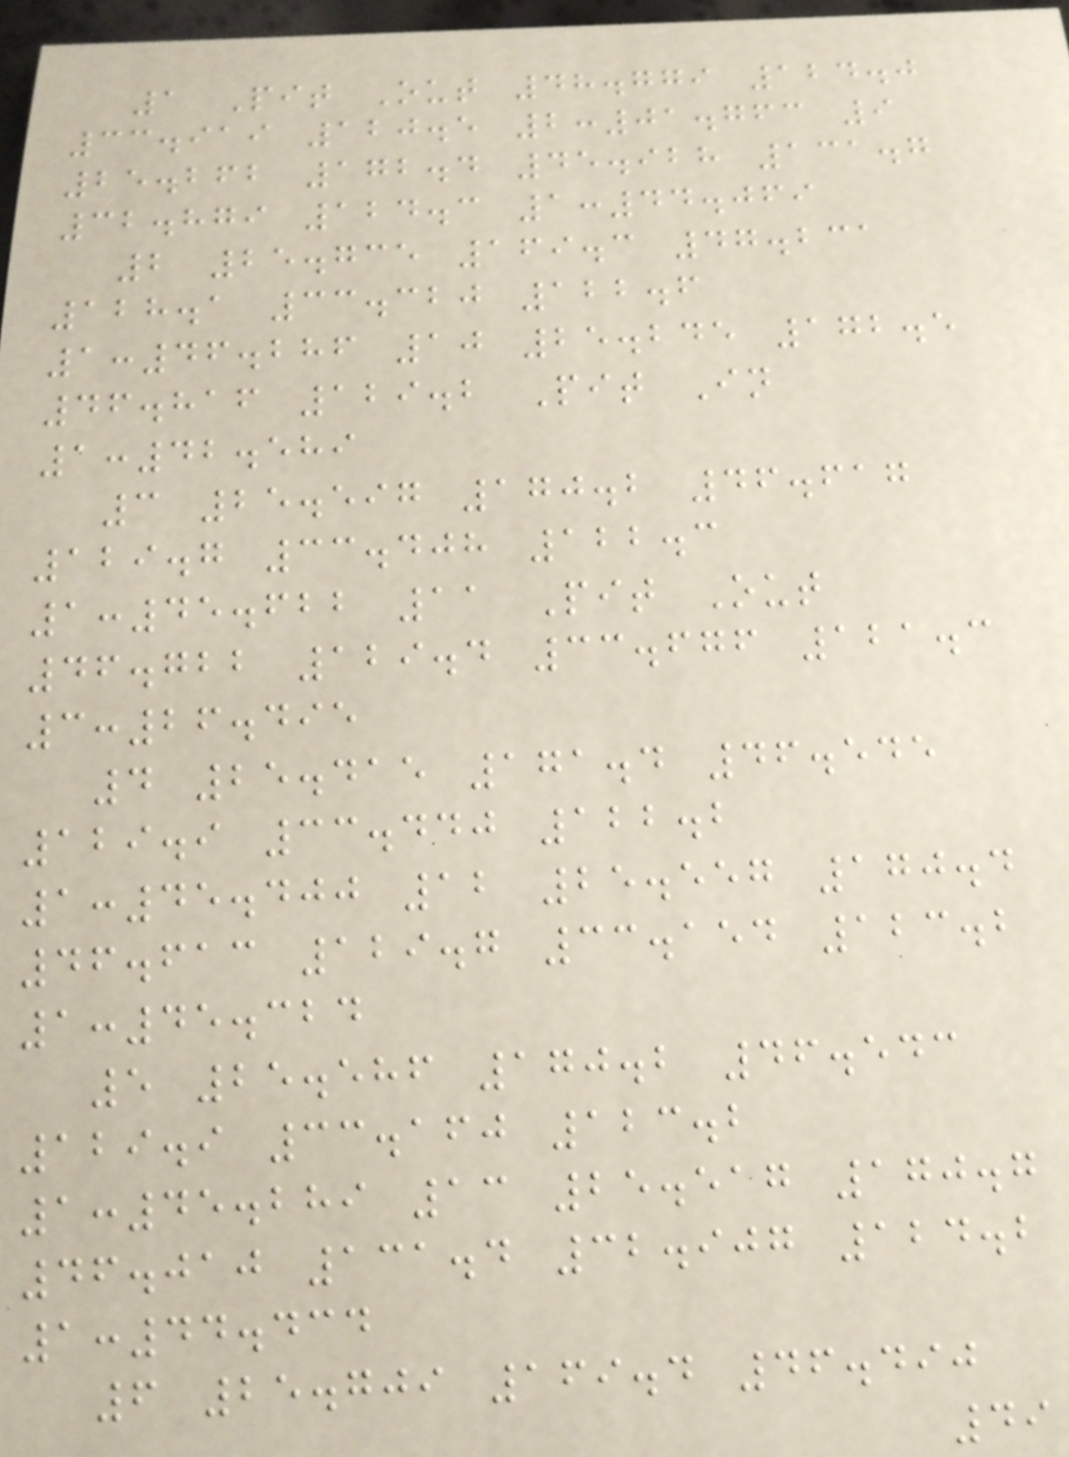1 Pit Out 48.779 124.0
33.919 120.5 2:01.763 9
25.262 172.4 45.928 131.7
32.879 124.3 1:44.069
2 25.735 169.3 47.231
128.1 33.320 122.6
1:46.286 10 25.245 172.5
46.816 129.2 Pit In
1:42.589
3 25.597 170.2 46.617
129.7 33.408 122.3
1:45.622 11 Pit Out
46.722 129.4 33.676 121.3
3:26.495
4 25.415 171.4 46.545
129.9 33.440 122.2
1:45.400 12 25.557 170.4
46.613 129.7 33.154 123.2
1:45.324
5 25.586 170.2 46.543
129.9 33.160 123.2
1:45.289 13 25.517 170.7
46.010 131.4 32.907 124.2
1:44.434
6 25.709 169.4 46.490
49
